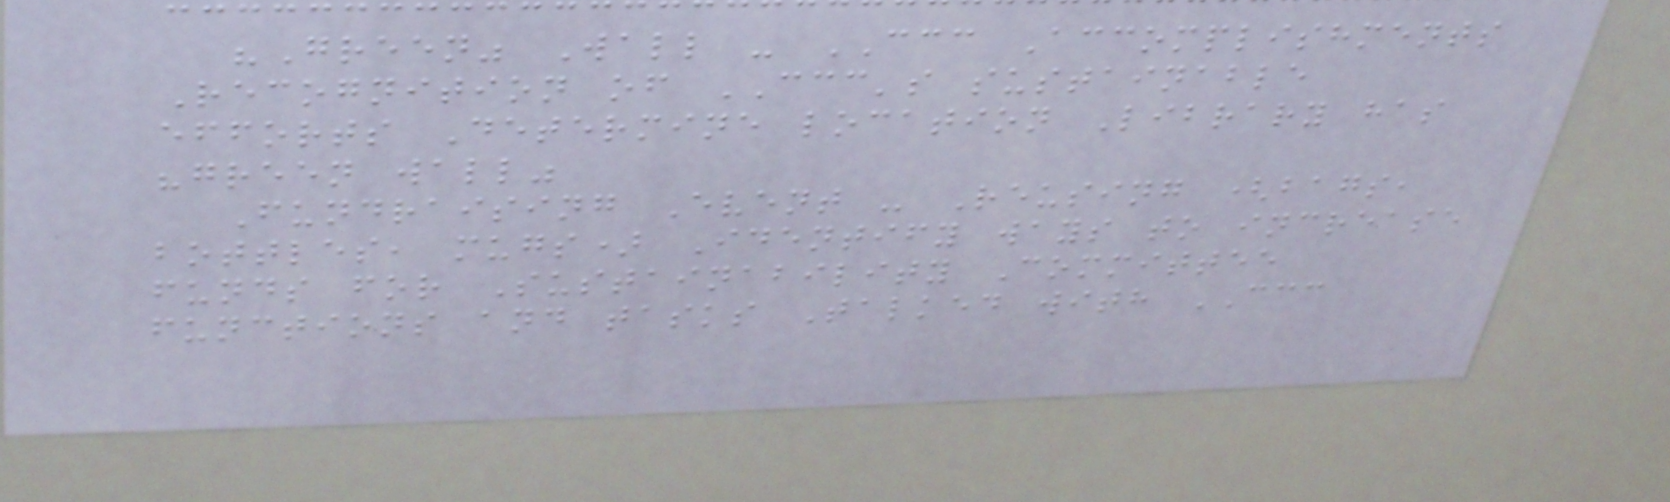"Green" Wall - CCC Accomplishments
Recognition of CCC's sustainable
efforts Determine location Library has
"green wall"
Fundraising Event - Reusing (bags,
bottles, mugs) Identify ways to increase
funds for Sustainability Committee
functions and tasks Talked with CCC
